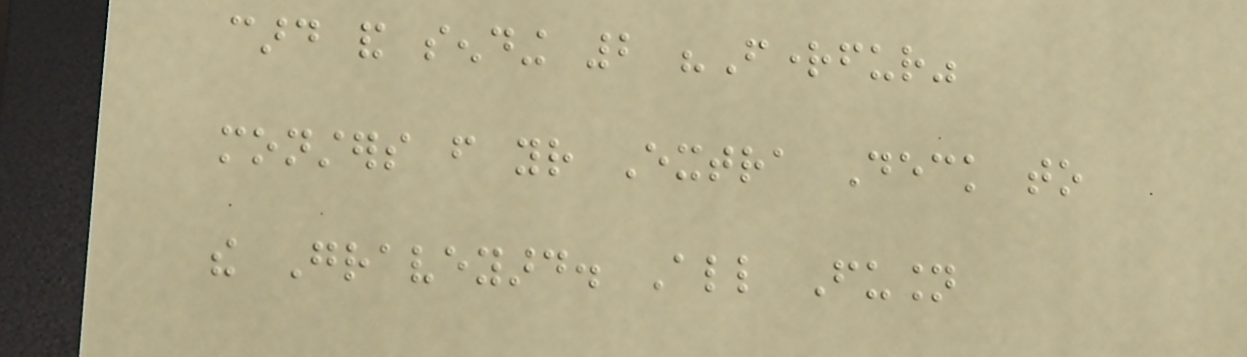card and sending 2 "Frightfur"
monsters from your Extra Deck to
the Graveyard. All Fusion
